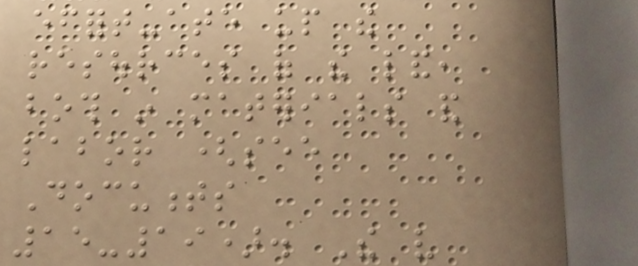effort-ate up the
resources of the land,
both in materials and
labor (see
Documents
15-19). The very
